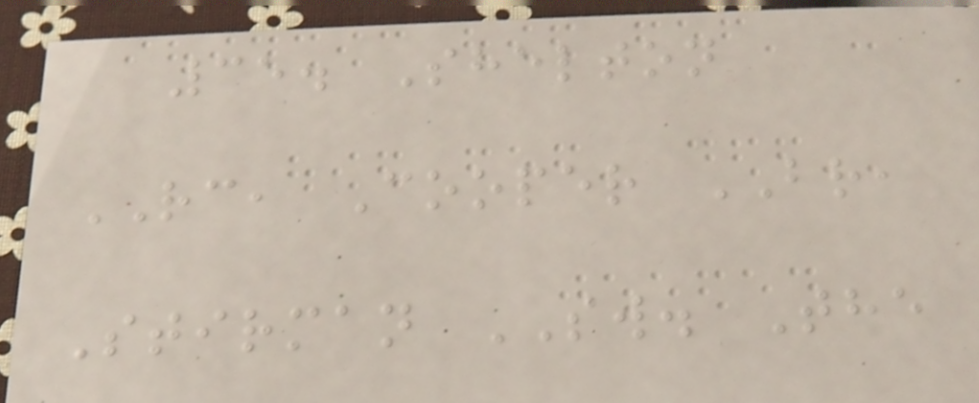35. Shelton
RC, Cooper BR,
Stirman SW. The
